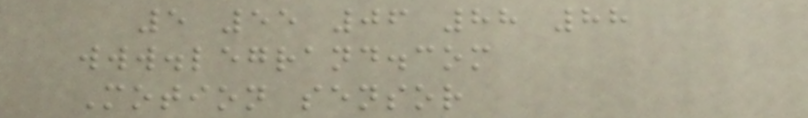5 55 06 88 88
www.legrand.com
Motion sensor
